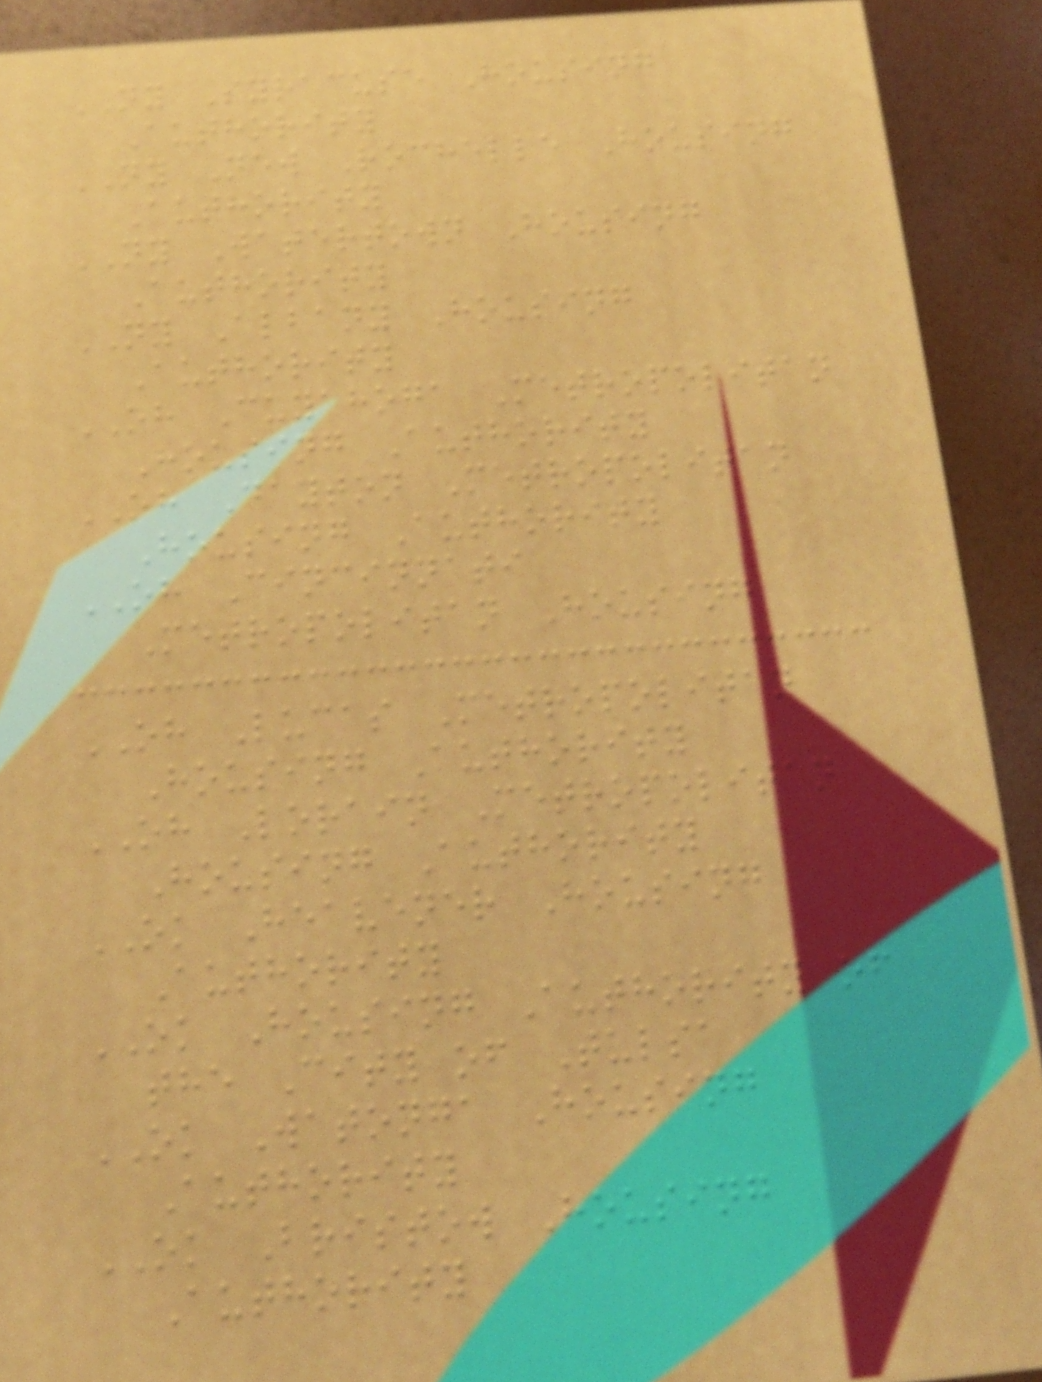NY Syracuse Housing
Authority
NY New Rochelle Housing
Authority
NY Watertown Housing
Authority
NY Albany Housing
Authority
OH Cuyahoga Metropolitan
Housing Authority
OH Dayton Metropolitan
Housing Authority
OH Cincinnati
Metropolitan Housing
OH Lucas Metropolitan
Housing Authority
OH Lorain Metropolitan
Housing Authority
OK Heavener Housing
Authority
OK Housing Authority of
the City of Tulsa
OK Watonga Housing
Authority
OK Bristow Housing
Authority
